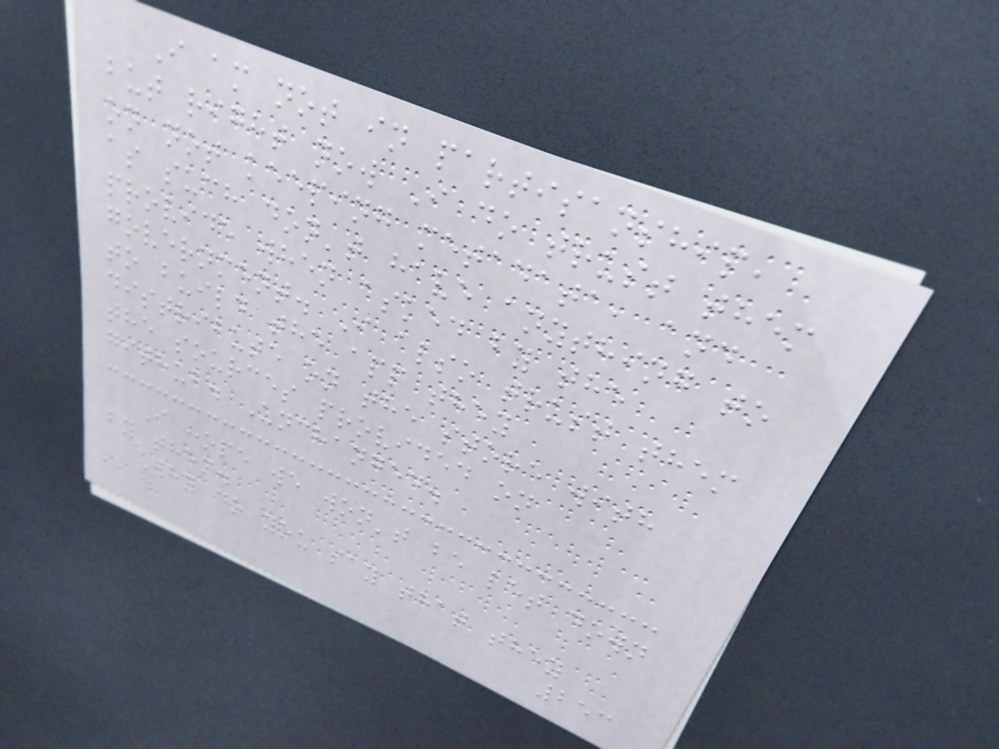I am not in partisanship,
but right now I do trust them
on not keeping metadata, and
as such don't have anything to
provide when asked by the
government. I also trust them
to build the app they
distribute on the store with
the sources provided on
github. Unchanged.
I hope we won't be let down
by them.
Why do you say that they
253
